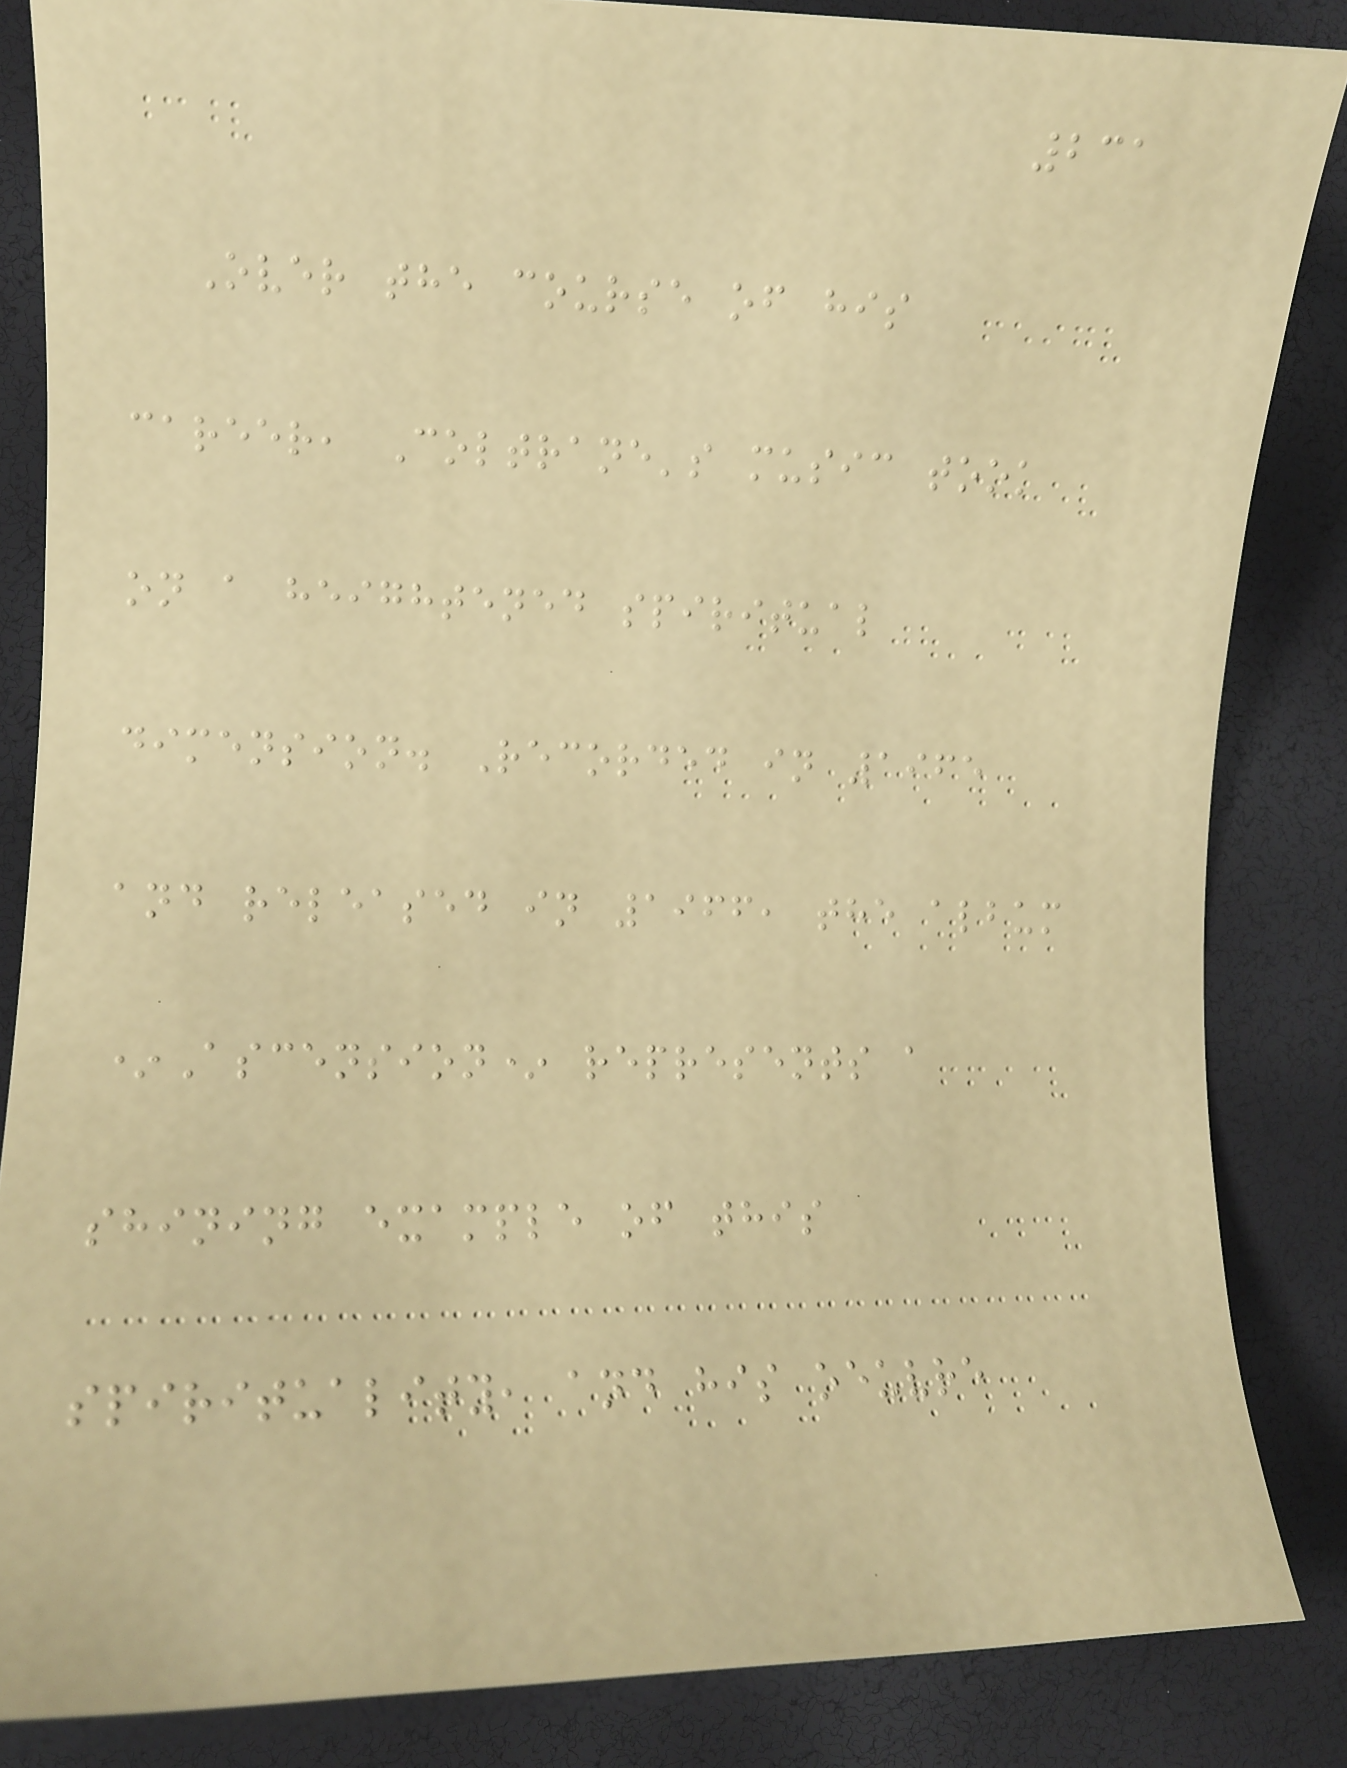231
Over the course of his
career, Coltrane's music took
on a heightened spiritual
dimension. Recorded in 1965
and released in 1966, the album
*Ascension* represents a
shining example of this
spirituality, and his oeuvre
